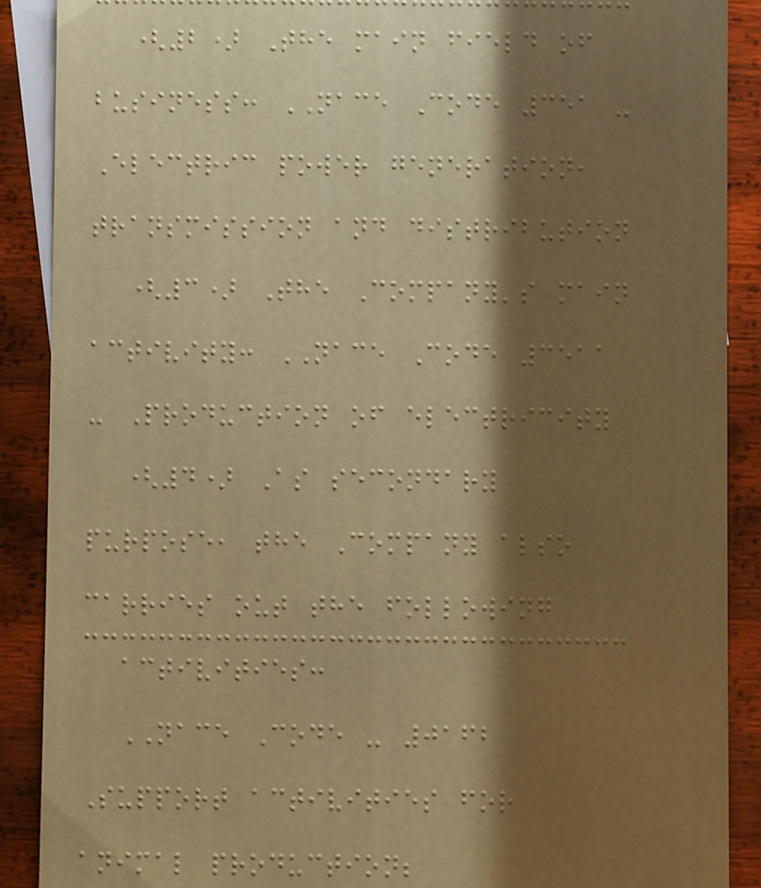(2) The main field of
business: NACE Code 351 -
Electric power generation,
transmission and distribution
(3) The Company's main
activity: NACE Code 3511
- Production of electricity
(4) As secondary
purpose, the Company also
carries out the following
activities:
NACE Code - 0162
Support activities for
animal production;
